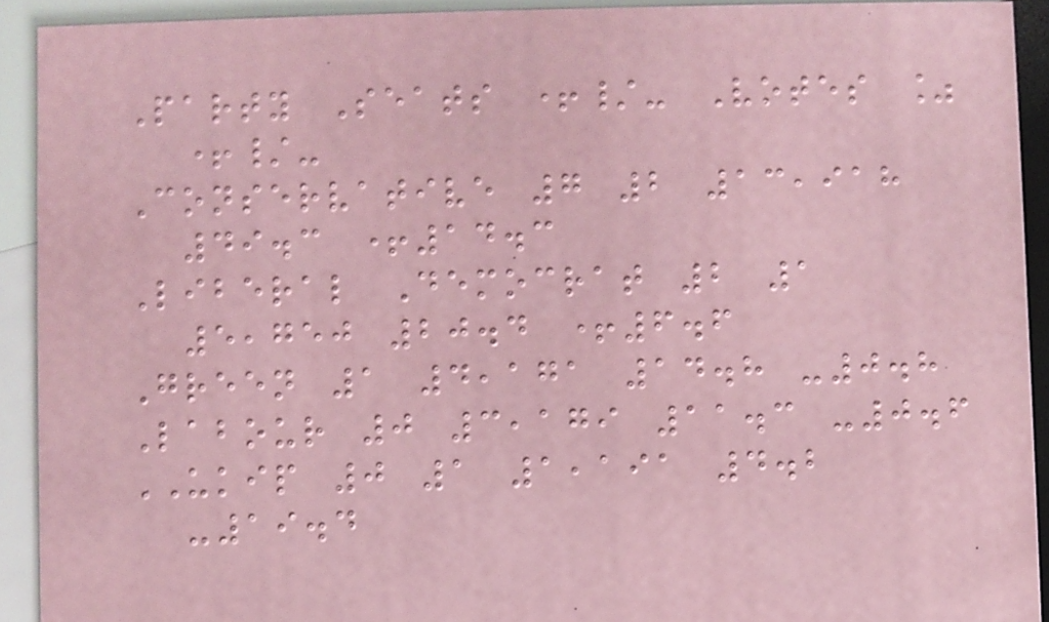Party Seats +/- Votes %
+/-
Conservative 7 2 13,918
49.3 +14.3
Liberal Democrat 2 1
5,750 20.4 +6.6
Green 1 4,171 14.8 -0.8
Labour 0 3,179 11.3 -0.6
UKIP 0 1 1,191 4.2
-19.4
